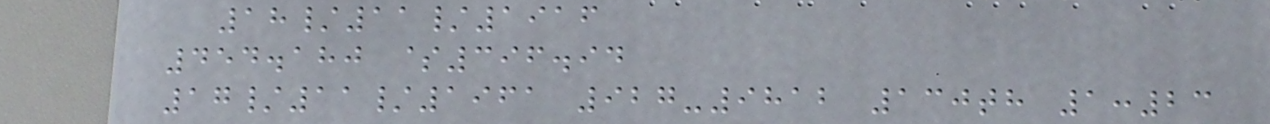18/11/1916
454.180 $396.94
17/11/1961 927-9812 130th 1:23
